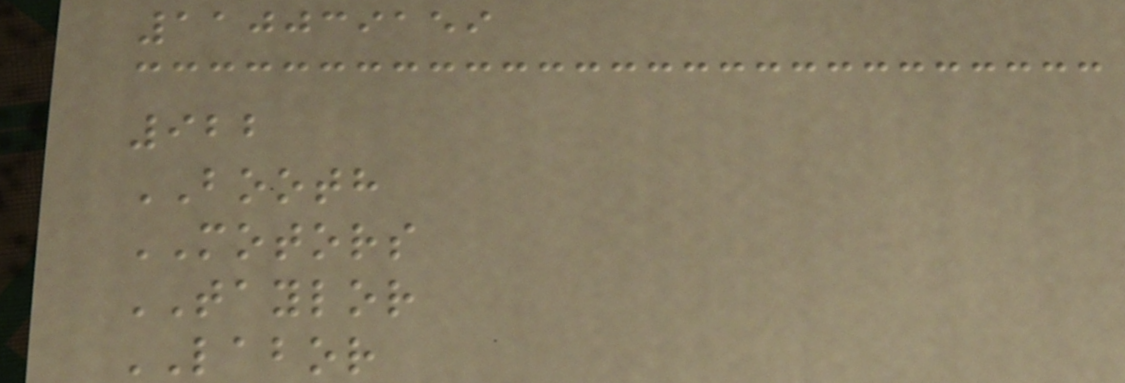110039159
922
BOOTH
MOTORS
TAYLOR
LABOR
